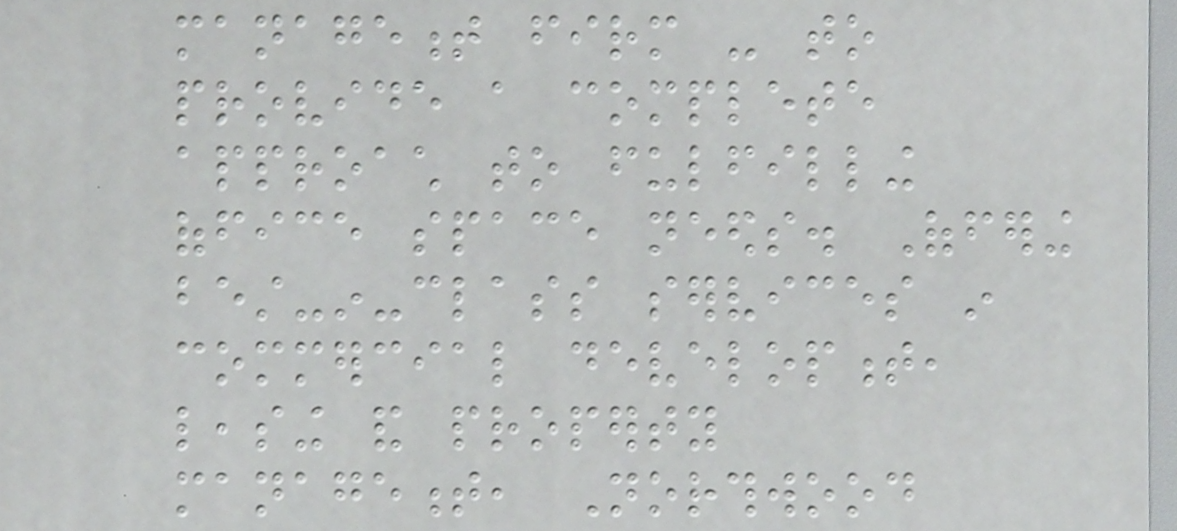management firm - to
provide a complete
approach to fulfilling
office space needs. Offering
best-in-class services in
commercial development,
leasing and property
management, Northwood
